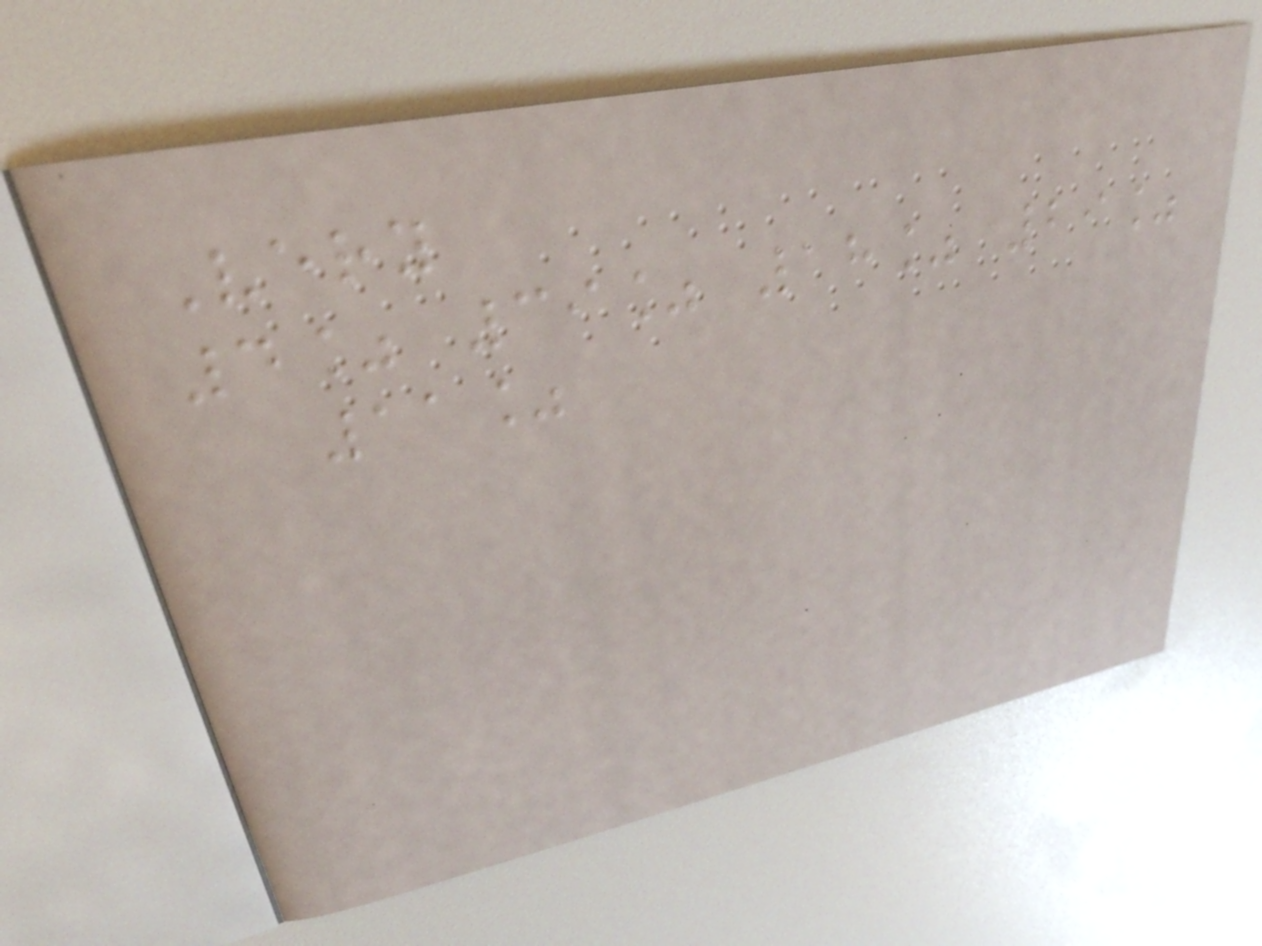Very
4% 39% 18% 29%
11%
